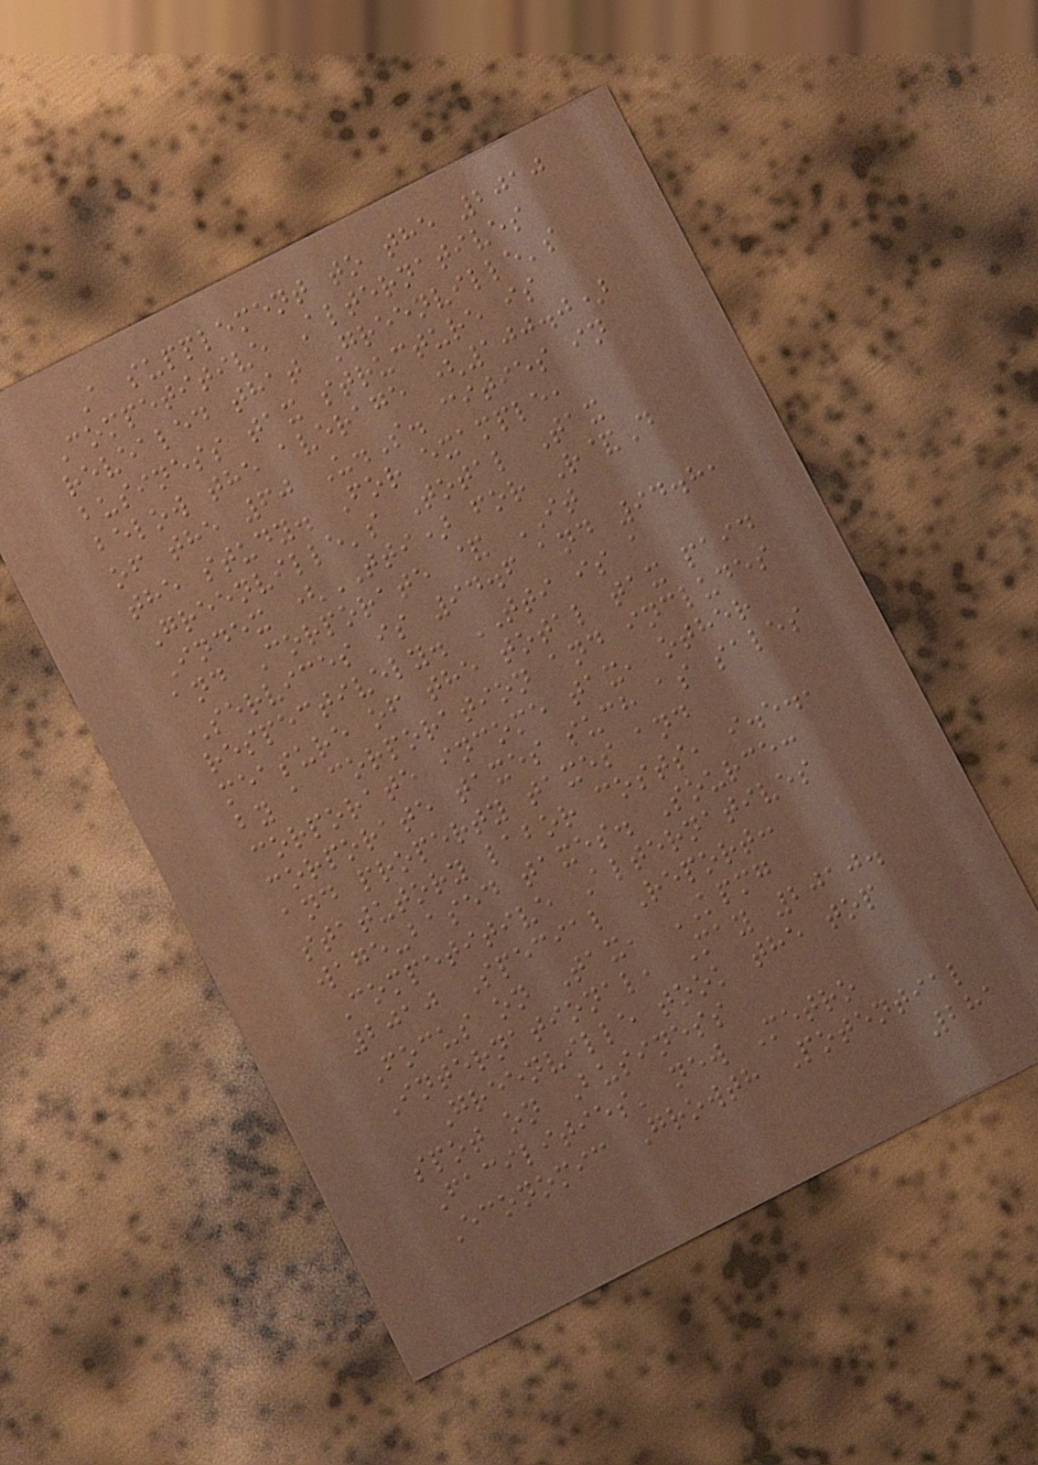A supplement to the 2010
Competitive Alternatives
revealed that Greenville's
business tax structure is
below the average (100.0)
of the 60 U.S. cities in
the study. For example,
Greenville's Total Tax
Index (TTI) for R&D
and Corporate & IT
Services is 94.6 and 94.8,
respectively. TTI is a
measure of the total tax paid
by a corporation and includes
corporate income tax, other
corporate taxes such as sales
and property taxes and
statutory labor costs, i.e.,
wage-based taxes. Source:
Competitive Alternatives
2010 Special Report:
Focus on Tax, KPMG
International, May 2010.
Greenville took the top
spot on Business
Facilities' new Metro
Economic Growth Potential
281
